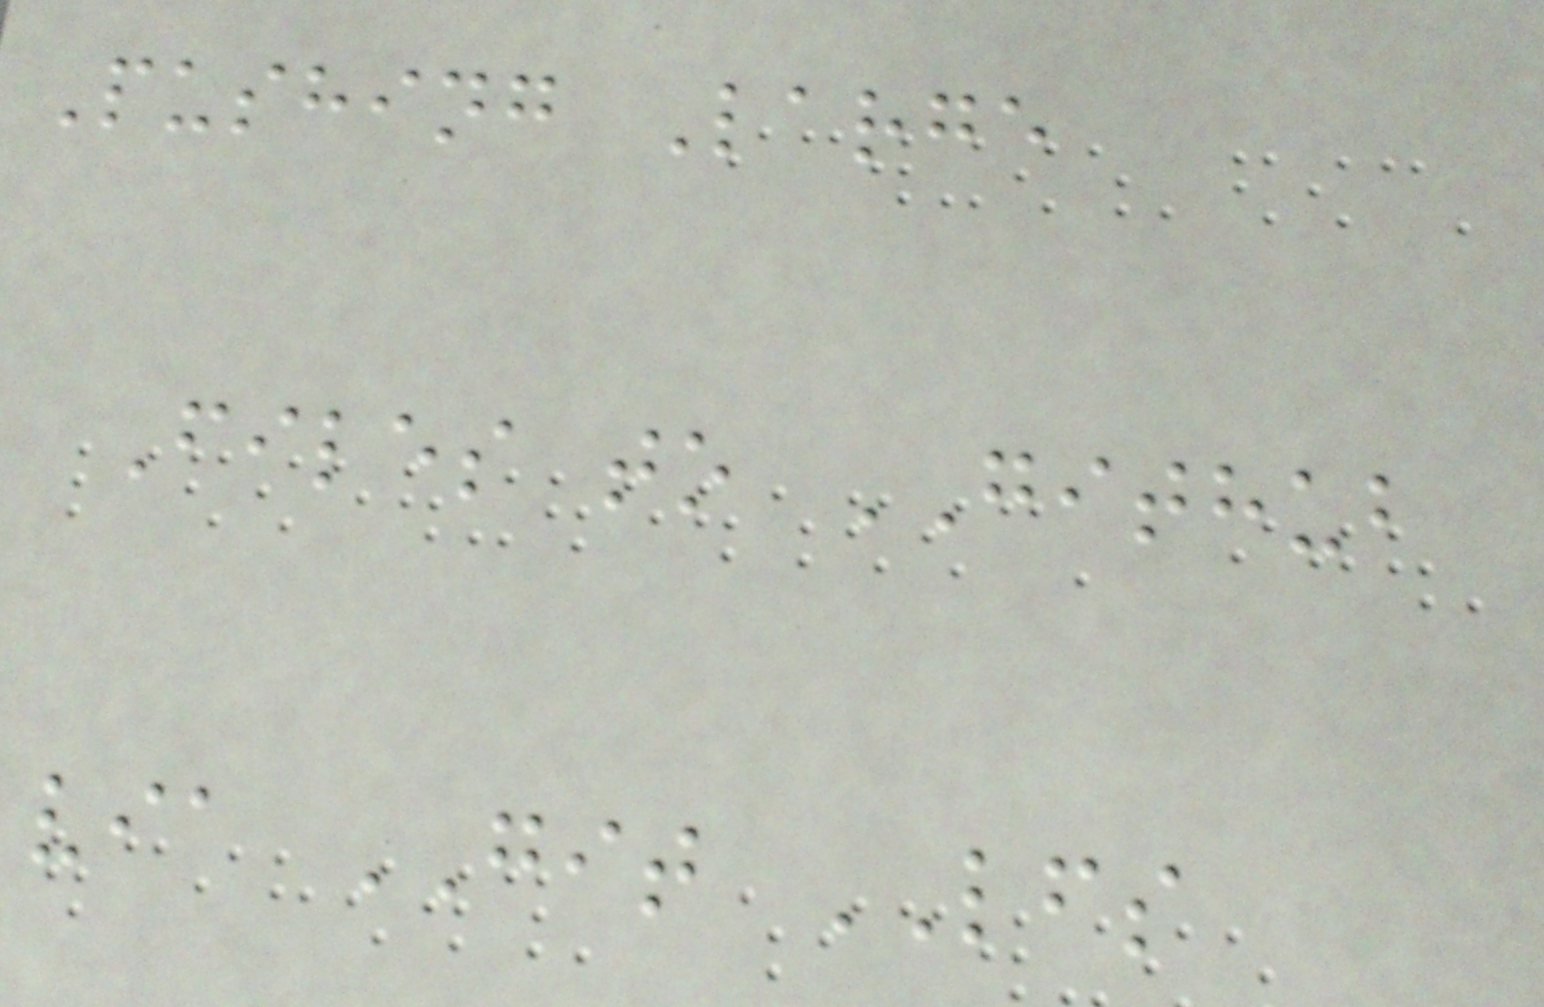Pushing Large
Files to GITHUB
via GIT LFS
